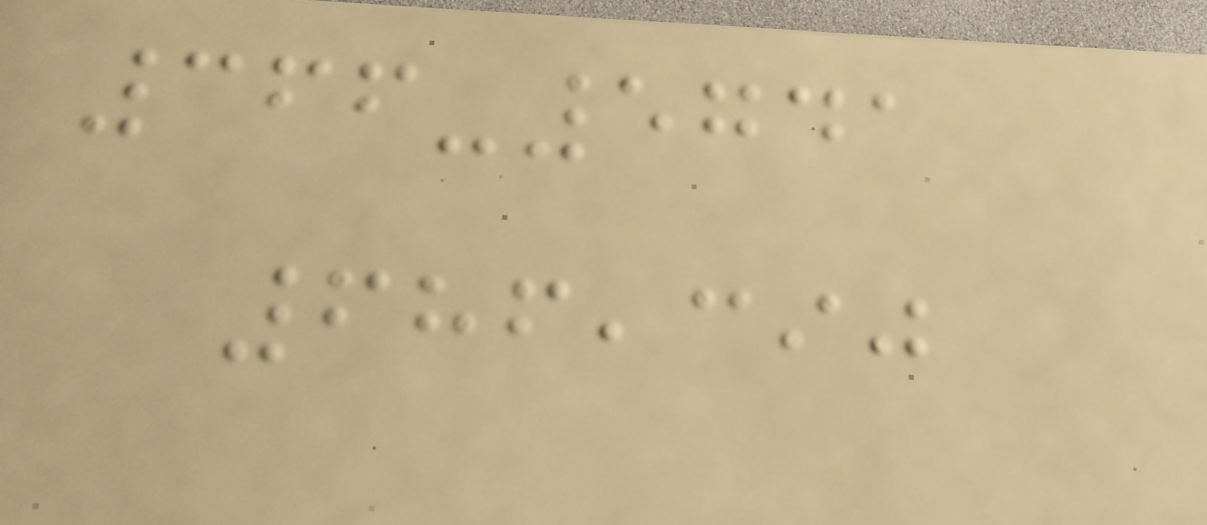366-5741
686,390
